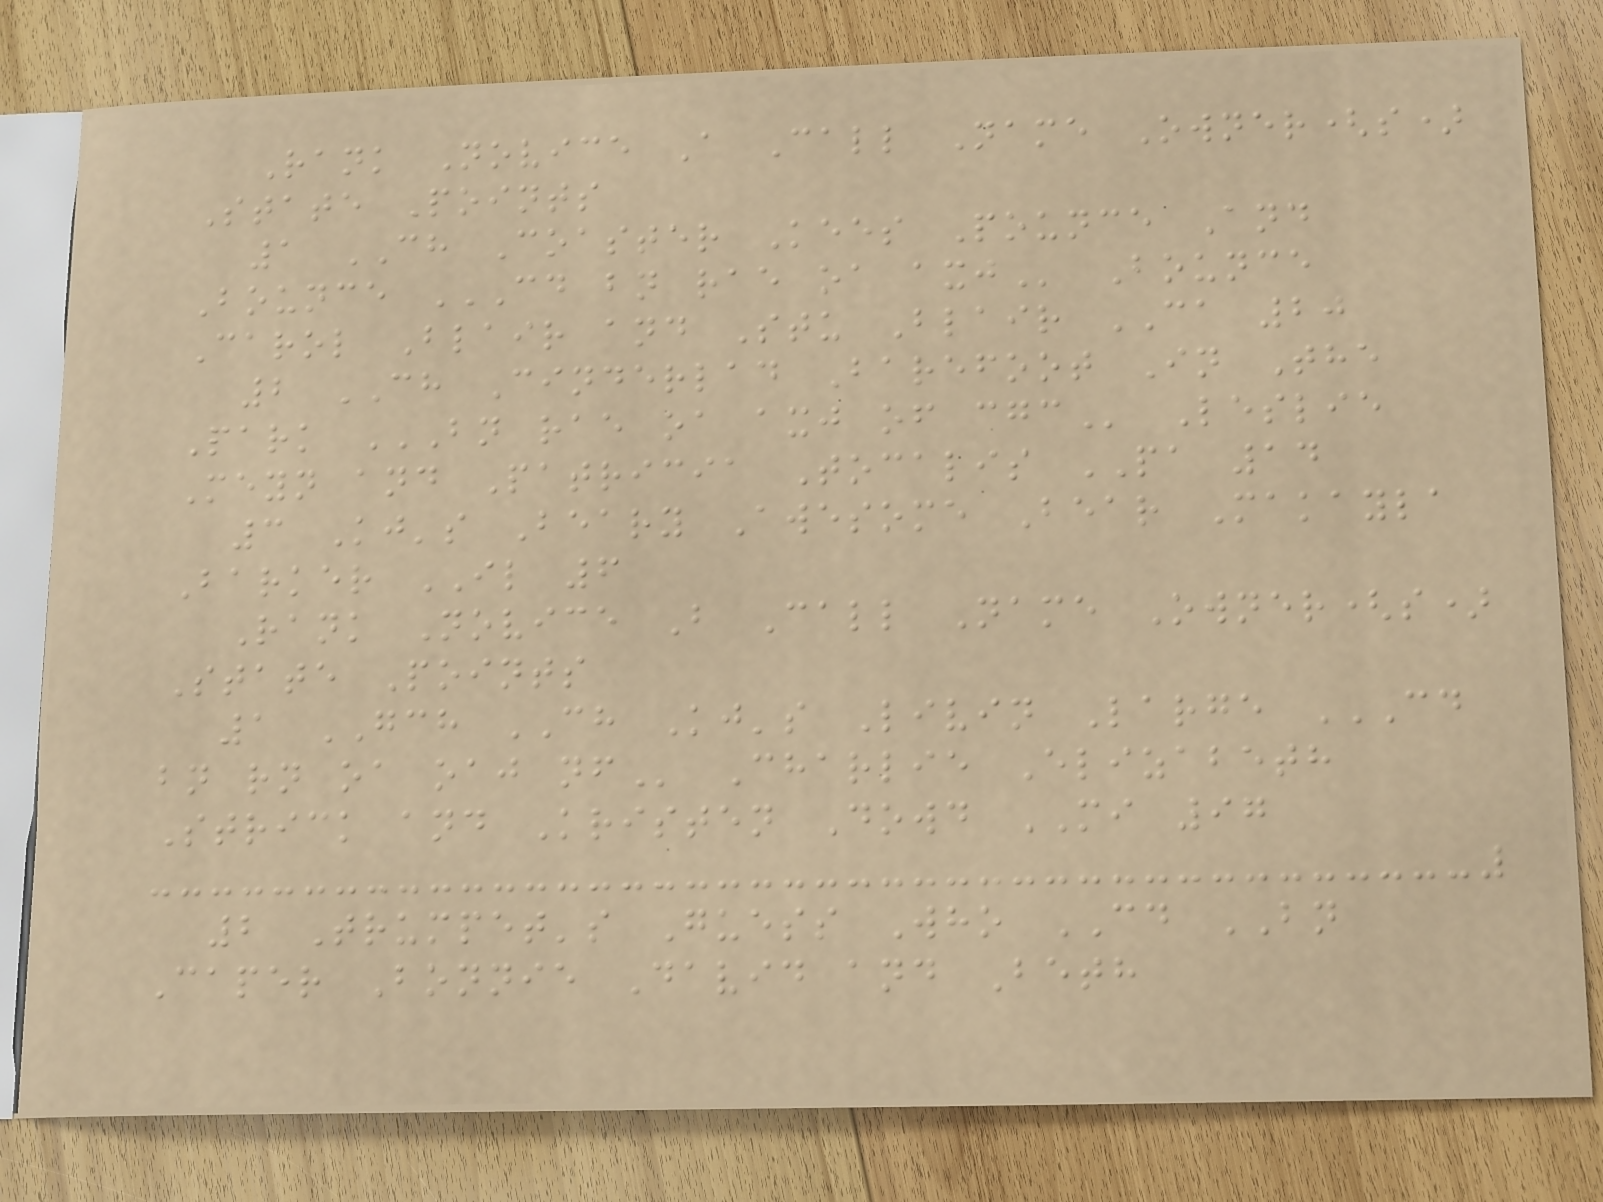Rank Novice A Call Name Owner(s)
State Points
1 CH Coaster Kees Pounce And
Bounce CD BN RAE OA AXJ Bounce
Carol Blair and Stu Blair CA 20
2 CH Cinderlad Barefoot In The
Park BN RAE OA AXJ OF CGC Leslie
Meyn and Patricia Tocalis PA 14
3 Kj's Beary Awesome Bear Makayla
Barker IL 6
Rank Novice B Call Name Owner(s)
State Points
1 GCH CH Kj's Livin Large CD
BN RN OA OAJ NF Charlie Elizabeth
Strick and Kristen Dowd MI 97
2 Trumpet's Guess Who CD BN
Caper Bonnie David and Beth
